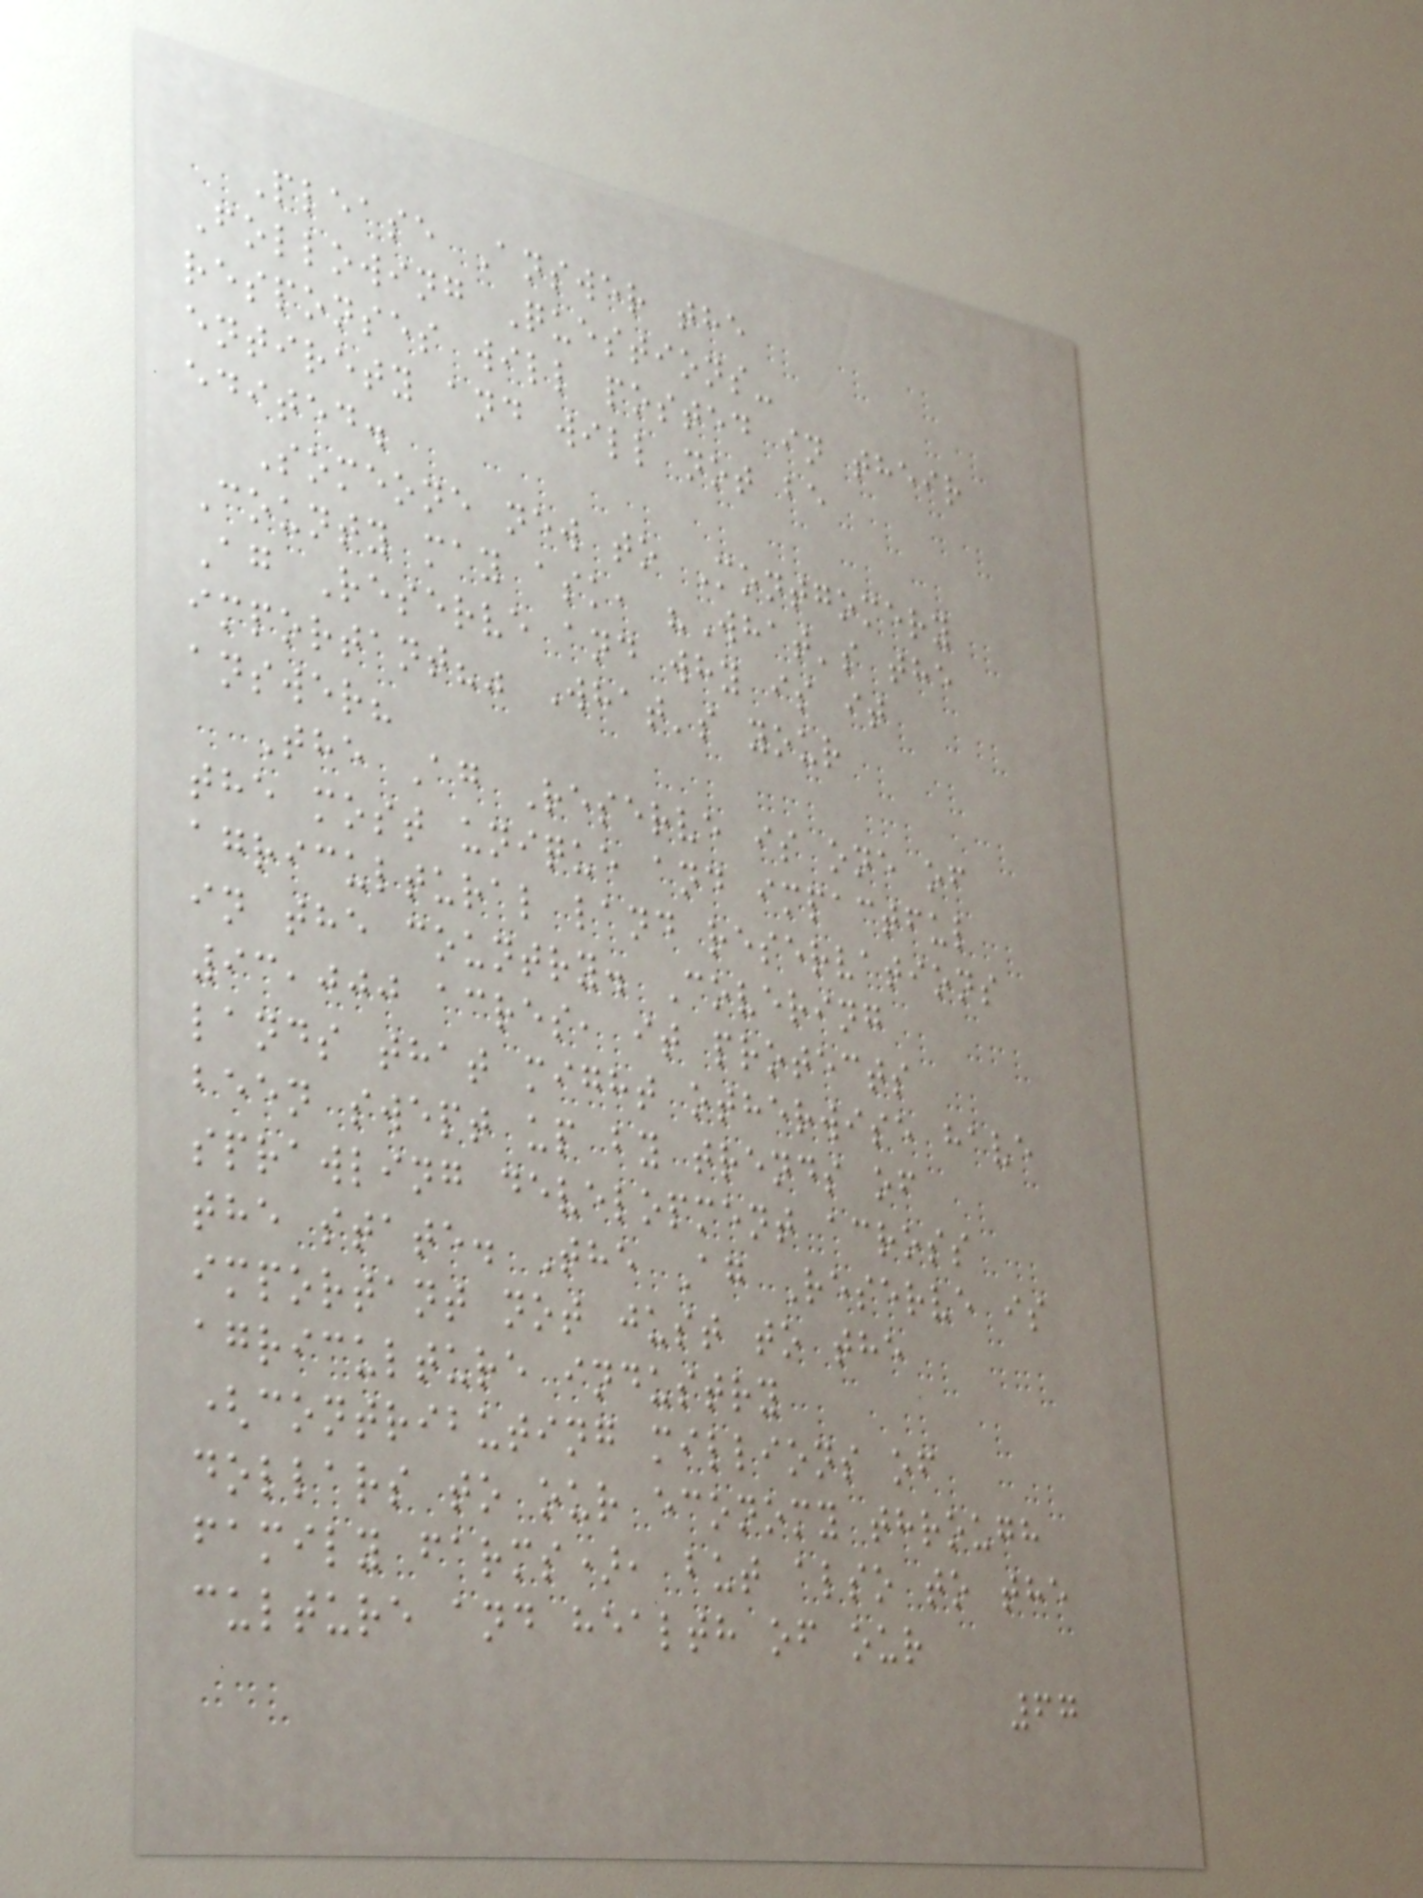Please Answer the
Following Questions-
responses will posted in their
entirety and will not be
edited.
Someone new to Montgomery
County may ask, "What's the
Ag Reserve and why is it
important?" What's your
answer?
The Ag Reserve is one of
the most unique and impactful
agricultural land reservations
in the country. Covering
93,000 acres, it protects
lands that might otherwise have
been swept up by trends of
sprawling development across
the state. The Ag Reserve is
important not just to the
agriculture industry
(contributing millions of
dollars to our economy through
family farms), but also to the
culture and health of our
67
